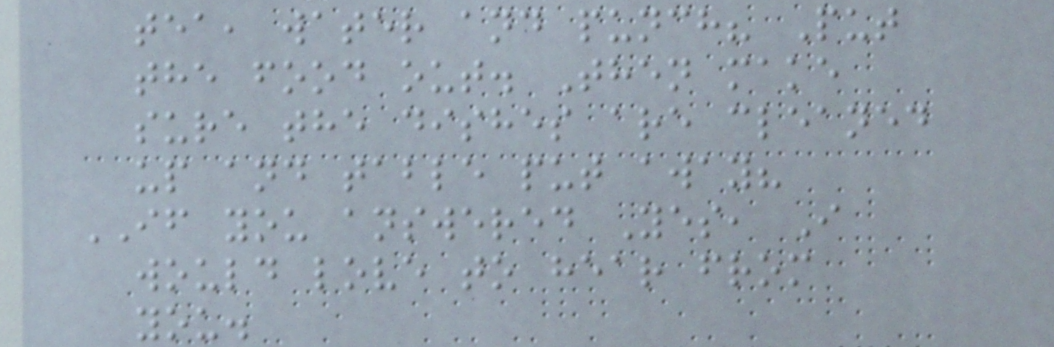tea, water and punch? Put
the food out. Then make
sure the dishes are cleaned
up and table put away?
IF you answered Yes, I
would love to hear from
you.
